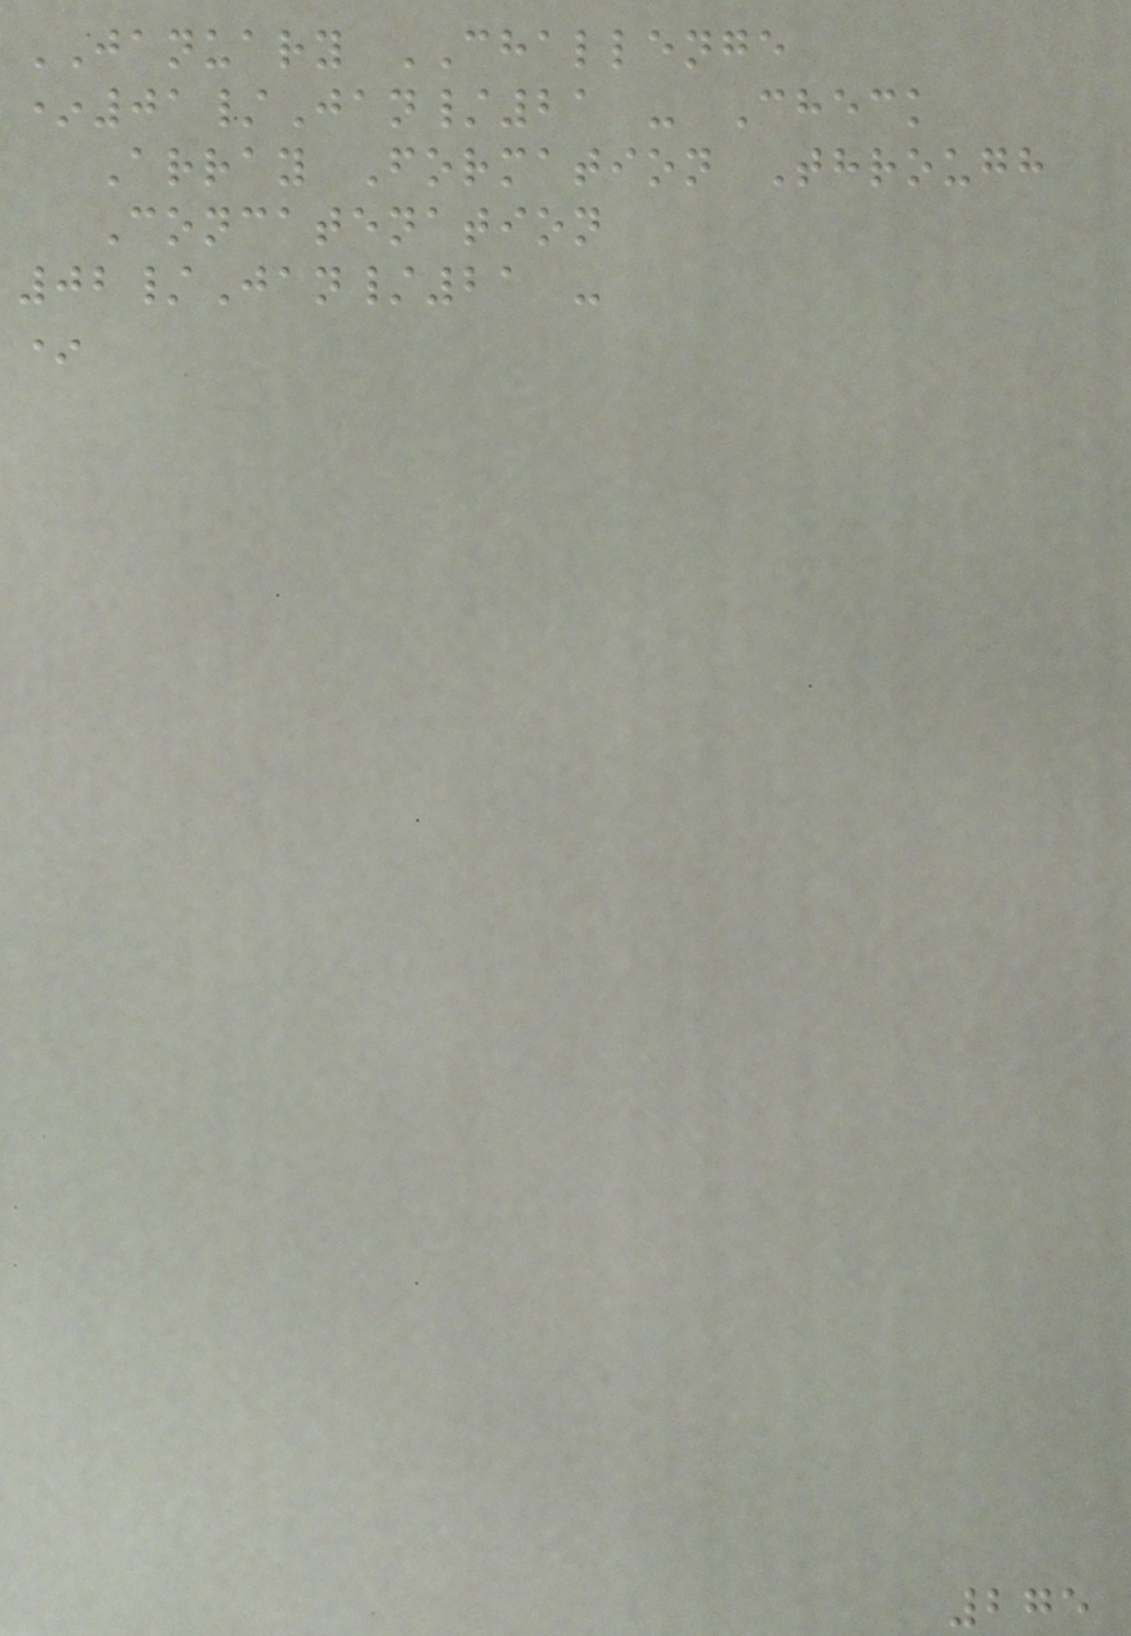JANUARY CHALLENGE
*01/Jan/21 - Check
Array Formation Through
Concatenation
02/Jan/21 -
*
275
